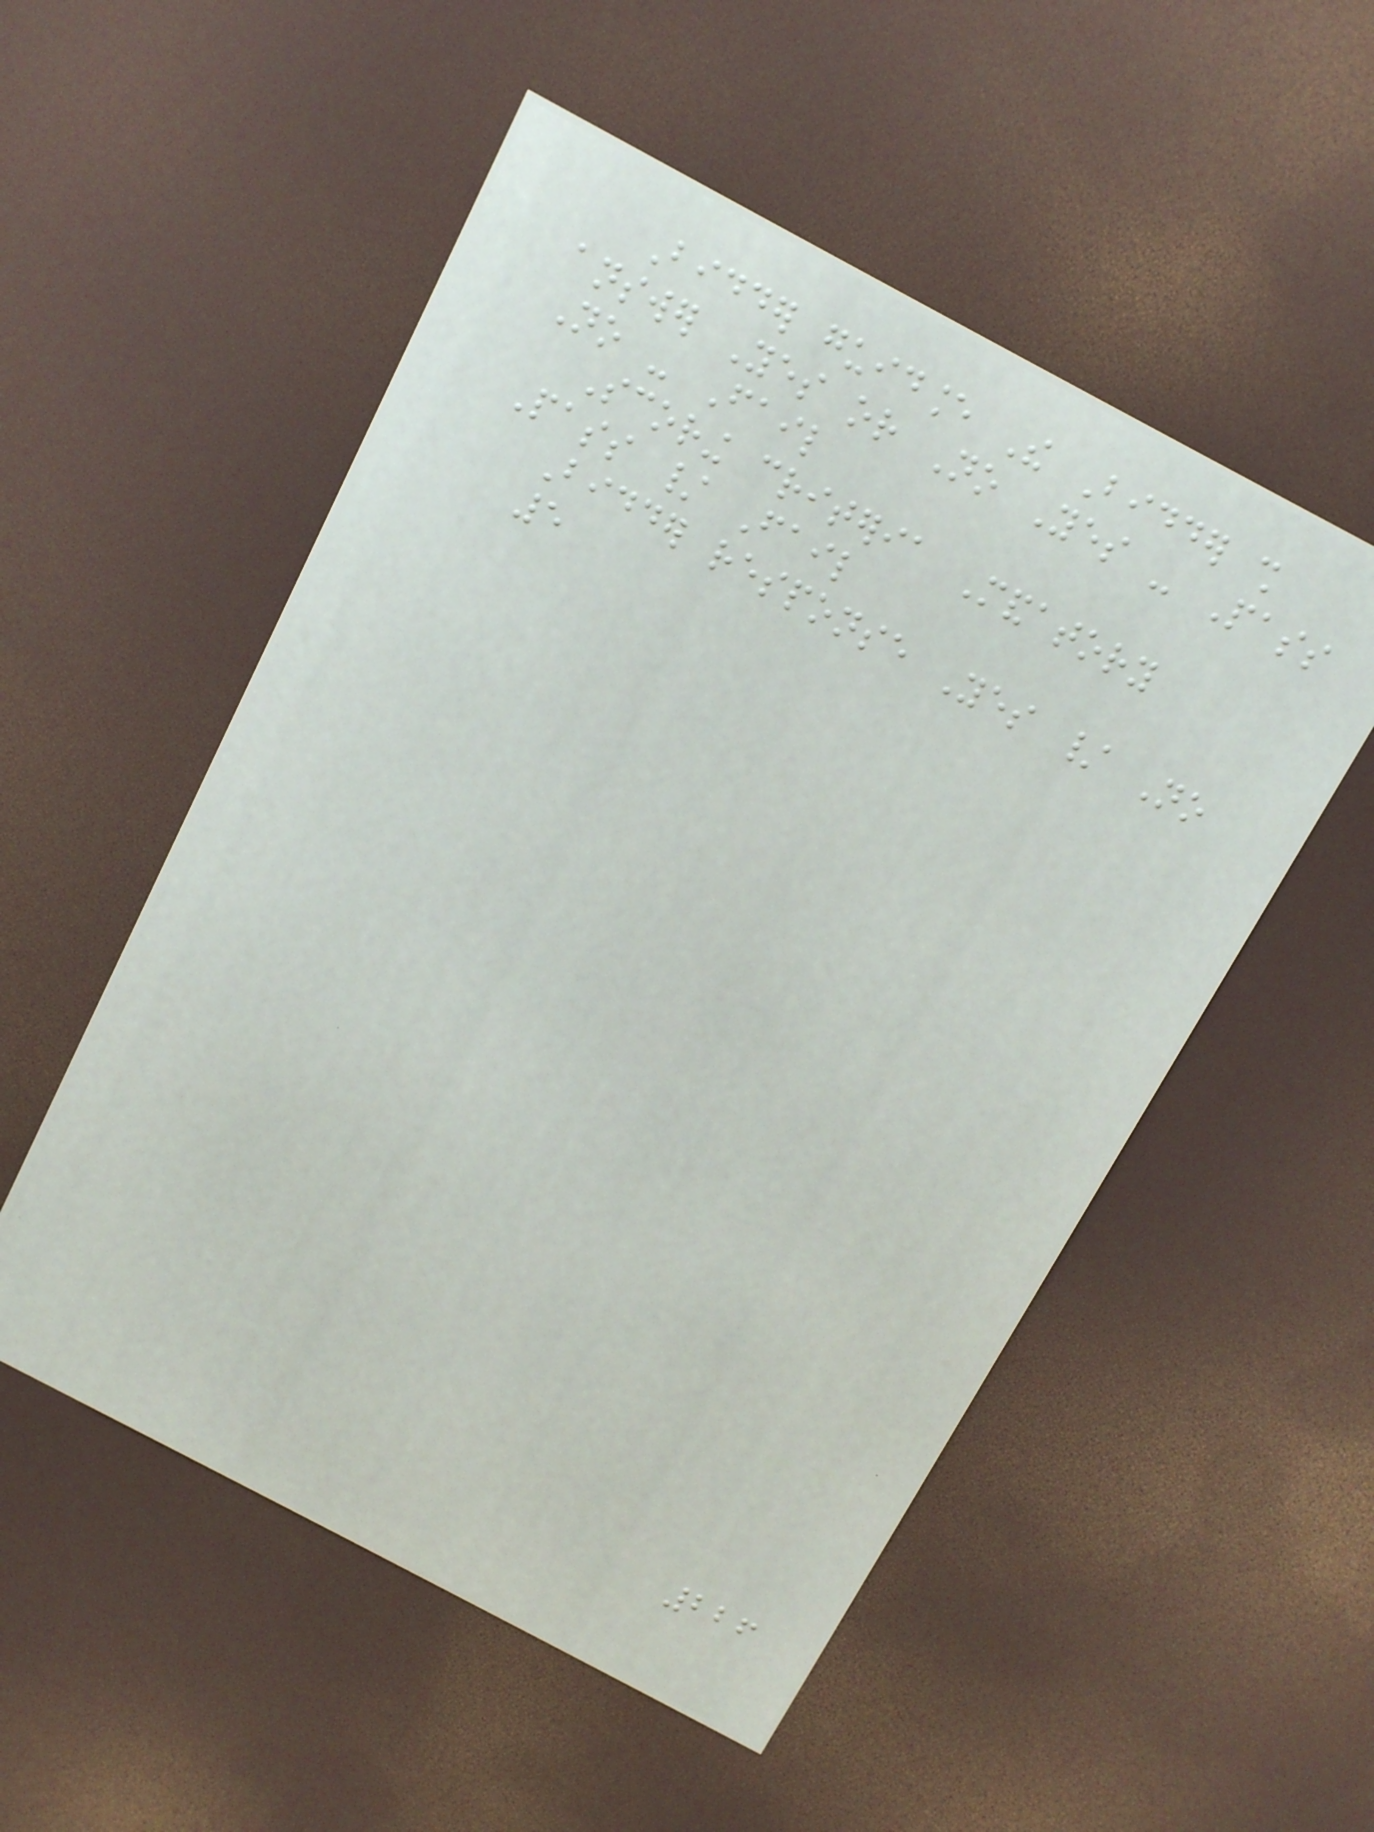Bidder guidance The Bidder shall
answer Yes or No Yes - Pass
No - Fail
Scoring criteria Mandatory
Pass / Fail
Bidder response Yes / No
5
226
